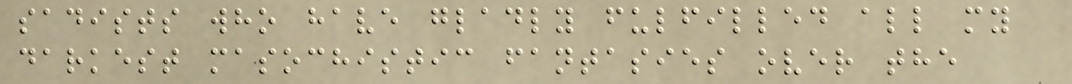sadists who have gladly fulfilled all my
darkest masochistic fantasies over the
